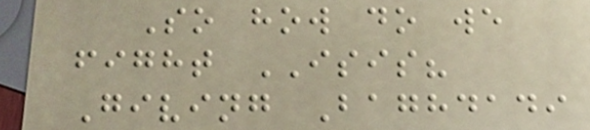So how do we
fight ISIS?
Giving Baghdadi
